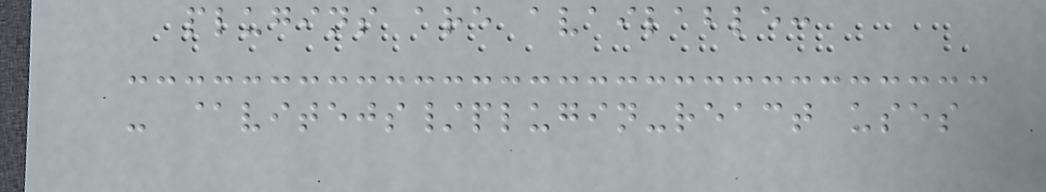plugins are available:
- @vitejs/plugin-react uses
